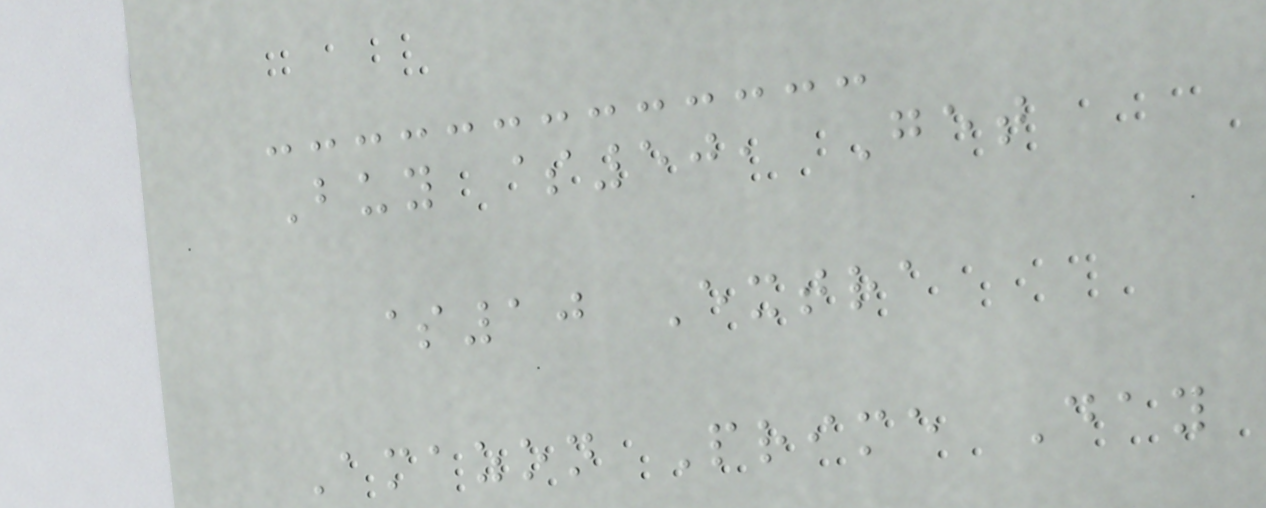Buy $50, Get
$10 Extra
Amazon Prime Day
